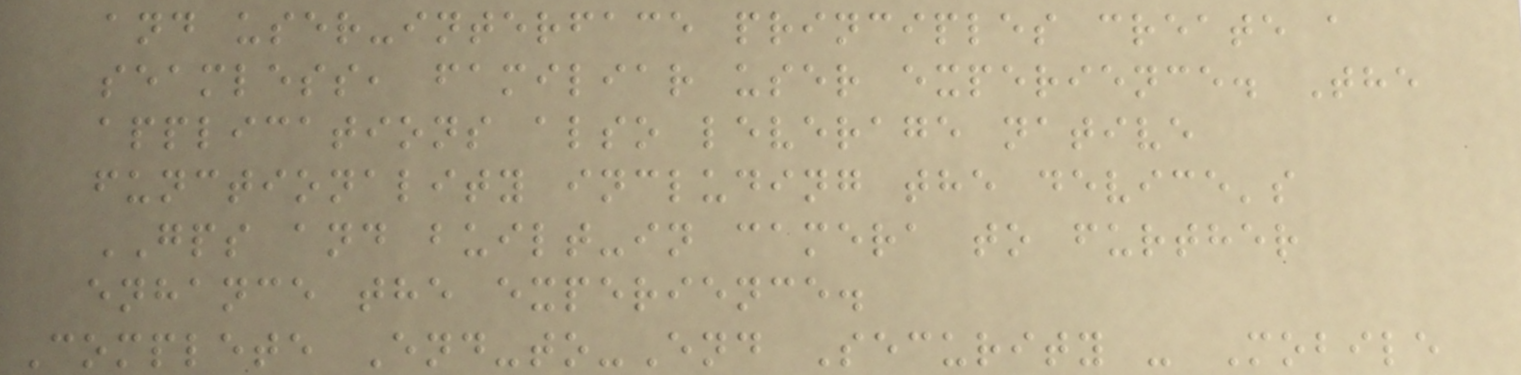and user-interface principles create a
seamless, familiar user experience. The
applications also leverage native
functionality including the device's
GPS and built-in camera to further
enhance the experience.
Complete End-to-End Security - Mobile
